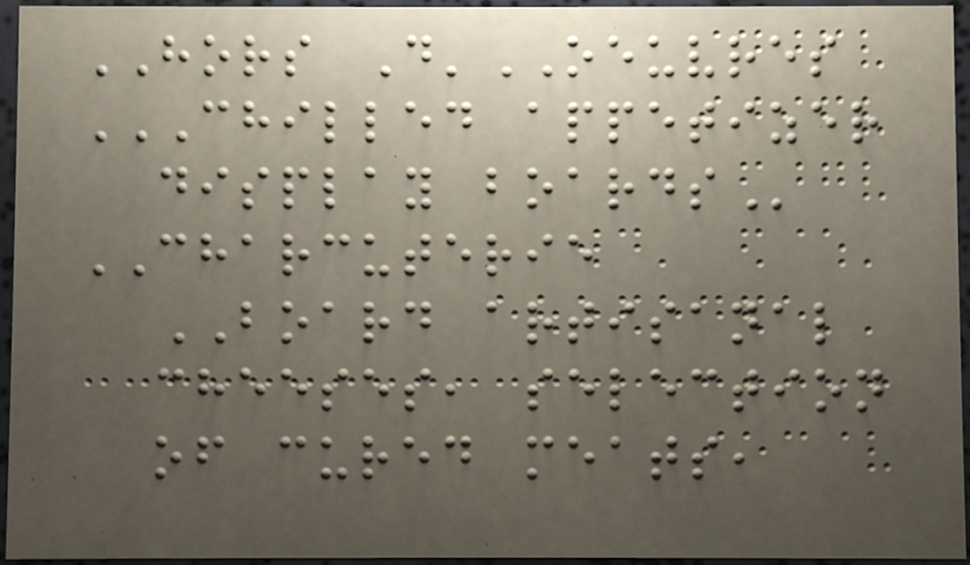HORS D'OEUVRES
CHILLED APPETIZER
DISPLAY BOARDS
CHARCUTERIE
BOARD artisanal
cheeses, selection
of cured meats,
